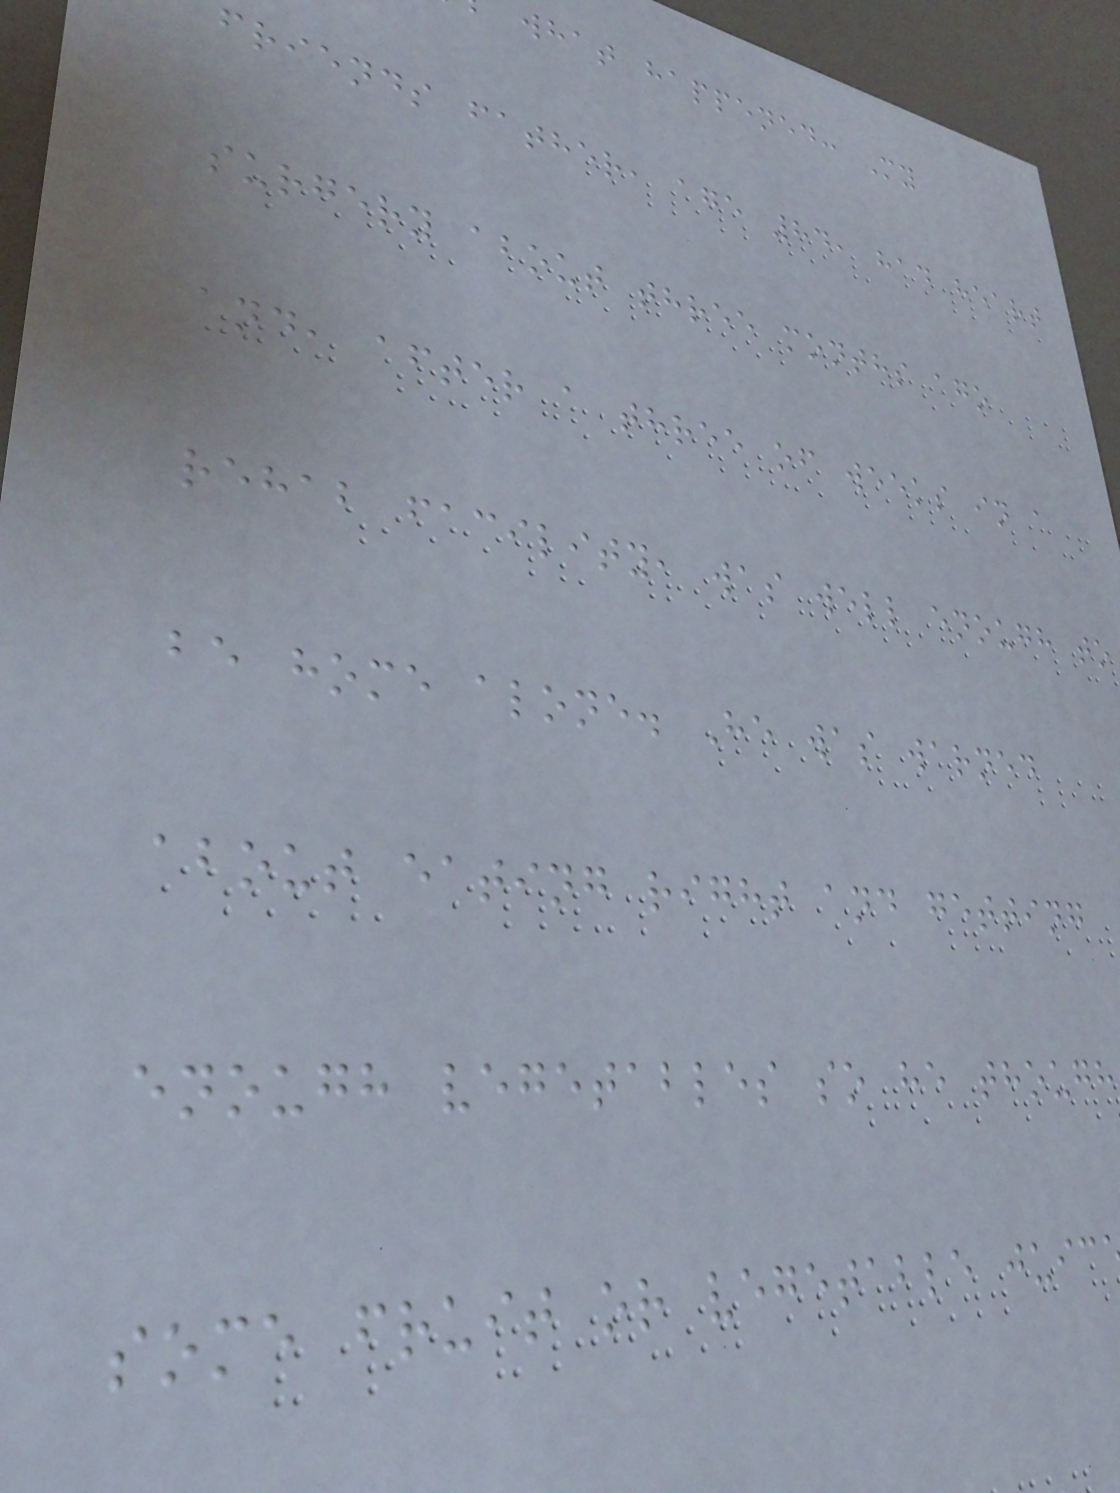what happened: My
friends father, age 84, had heart
surgery about three months ago
and, after a three of weeks in a
rehab facility, was well enough to
be home alone. He was warned
about eating right and getting
enough vegetables so he though
some fruit or vegetable juic
